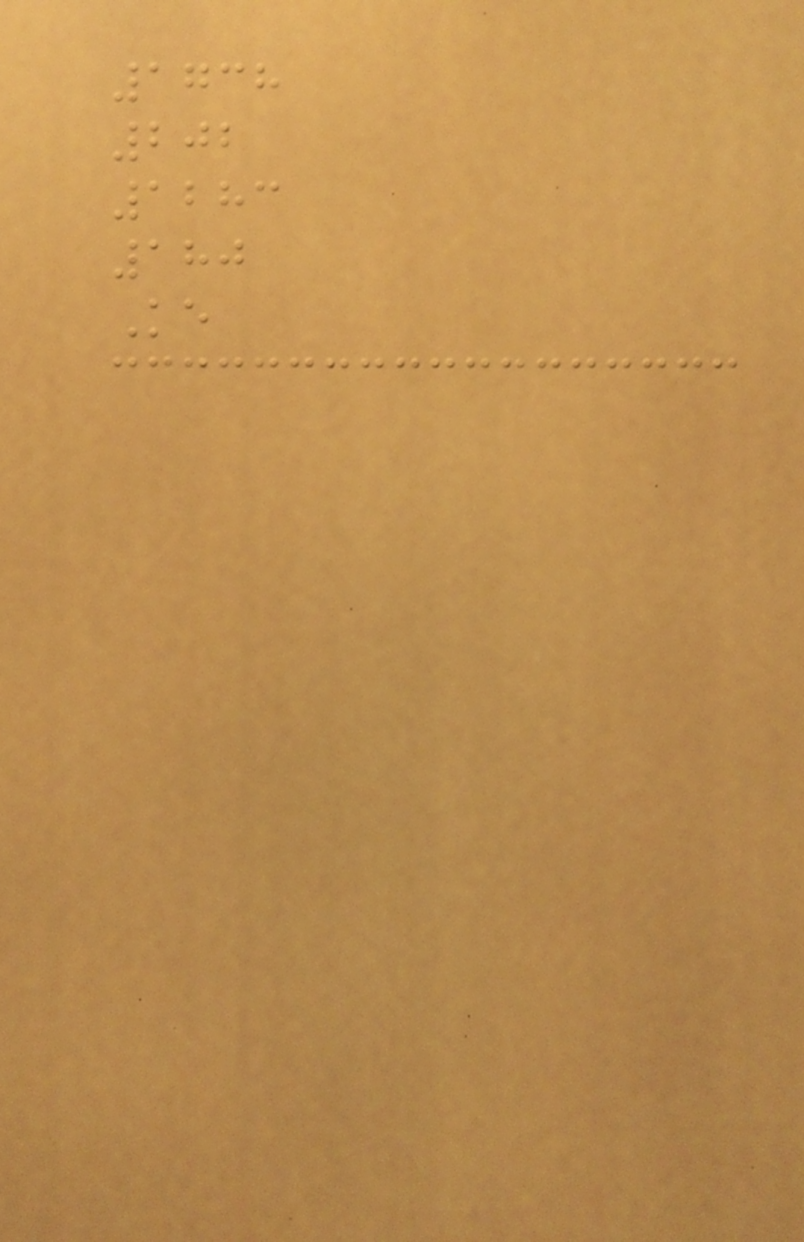1738
202
1283
180
Ke
